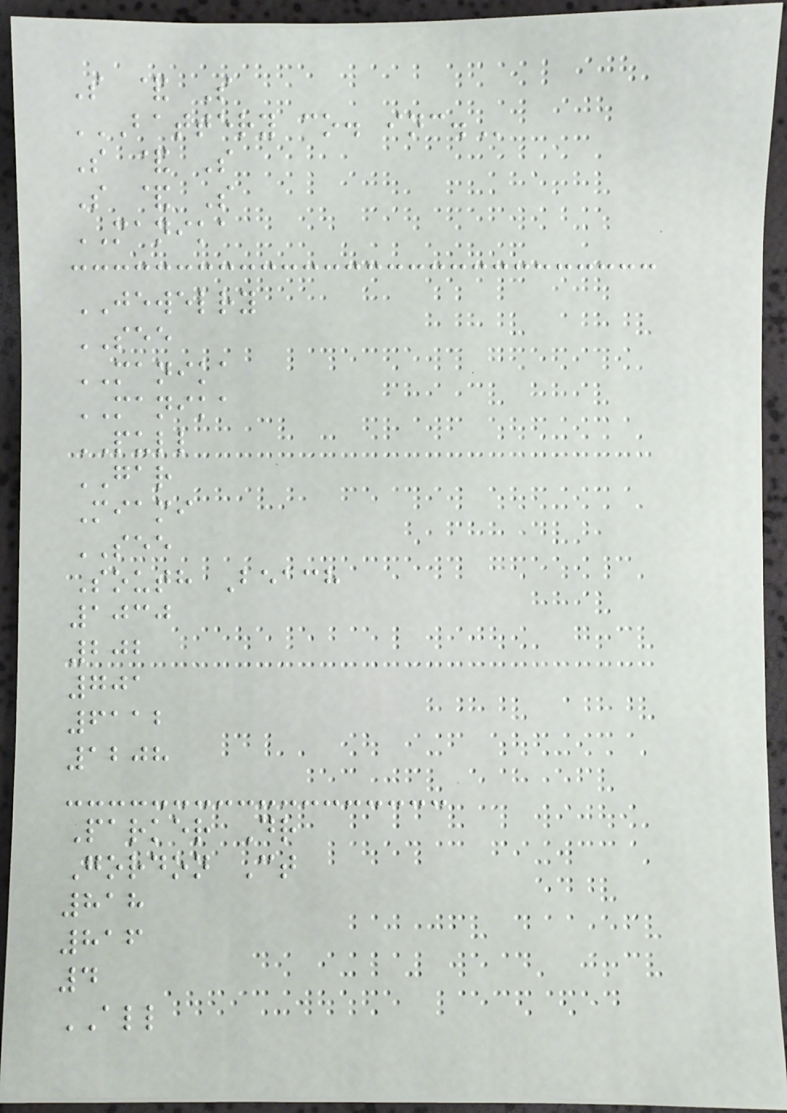S & S
BATTERY CO. INC.
S & S
S & S
MANIKA
JEWELRY
SEE
MANIKA
MANIKA
PULL
GAR
Miami
SEE
South Beach
1030
202
701
6112
1208
Parker Dr
Gordon Ct
818
816
4
ALL
